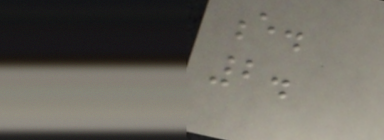e.
2.
